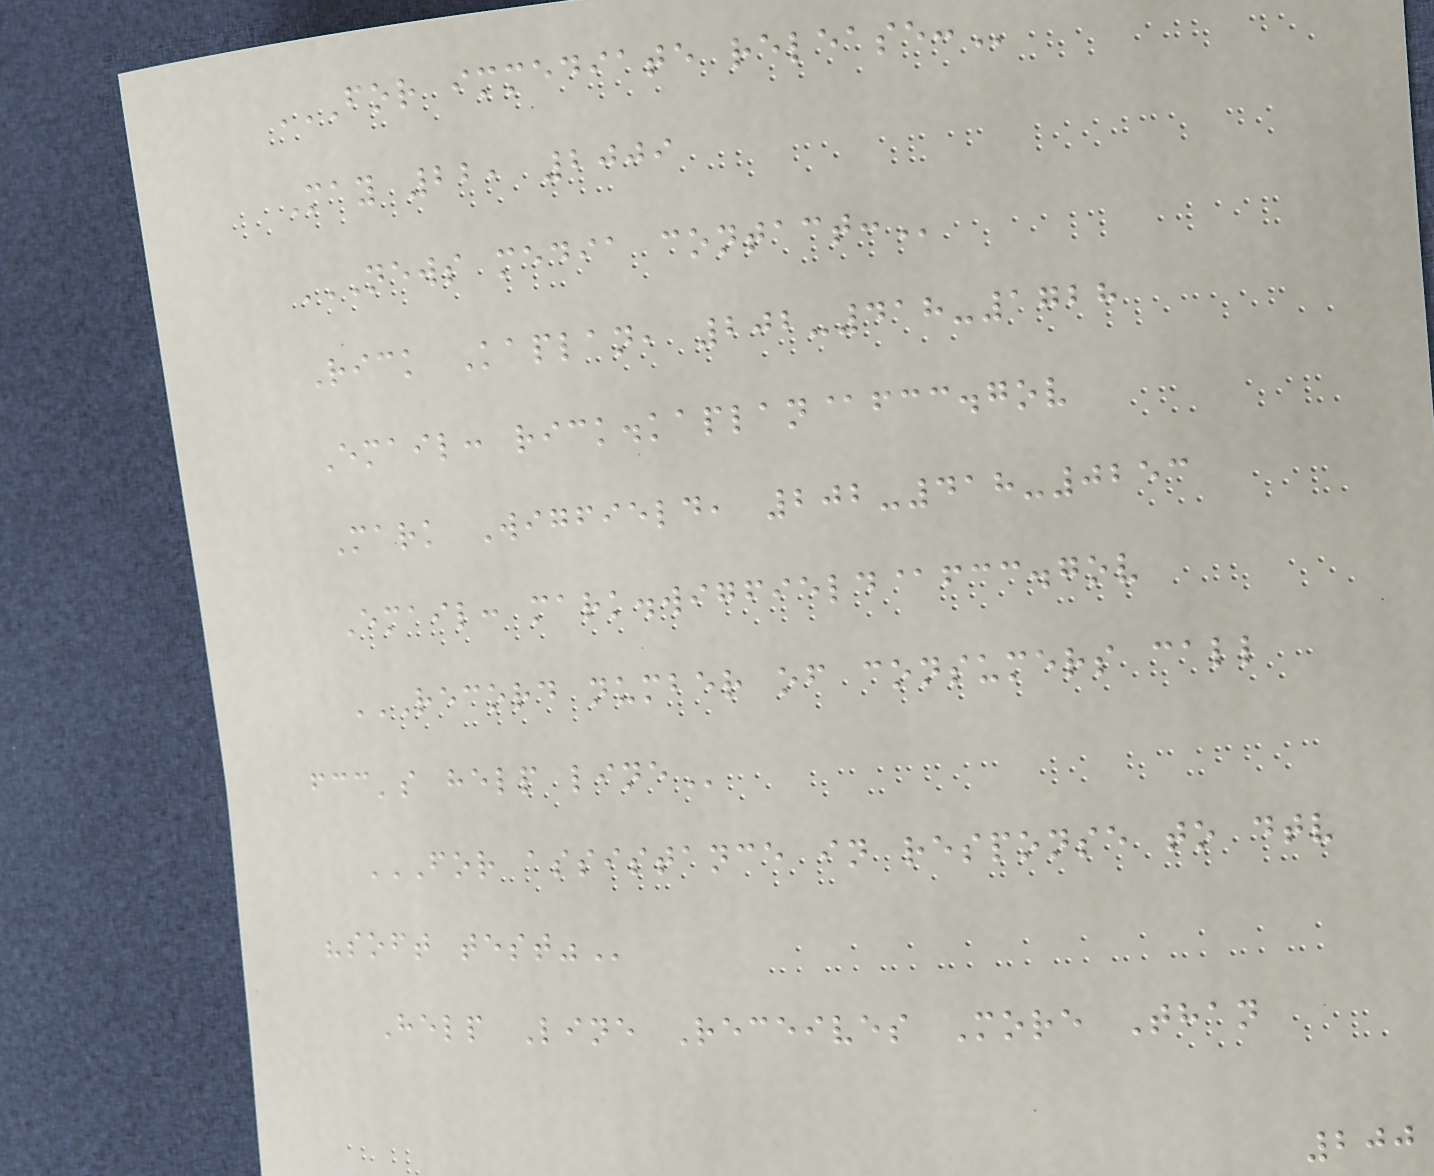FOR IMMEDIATE RELEASE:
May 22, 2009
NEWS MEDIA CONTACT:
Rick Kaplan, 202-418-1728
Email: rick.kaplan@fcc.gov
Mark Wigfield, 202-418-0253
Email: mark.wigfield@fcc.gov
RECORD NUMBER OF CONSUMERS CALL
FCC'S HELP LINE
FOR ASSISTANCE IN RESPONSE TO DTV
"SOFT TEST"
Help Line Receives More Than
200
